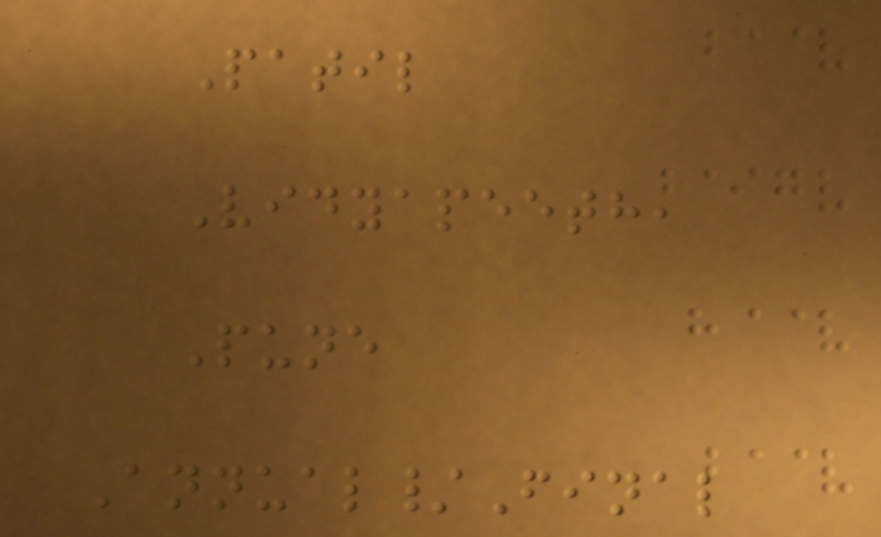Patil
Vidyapeeth,
Pune
Annual/Final
